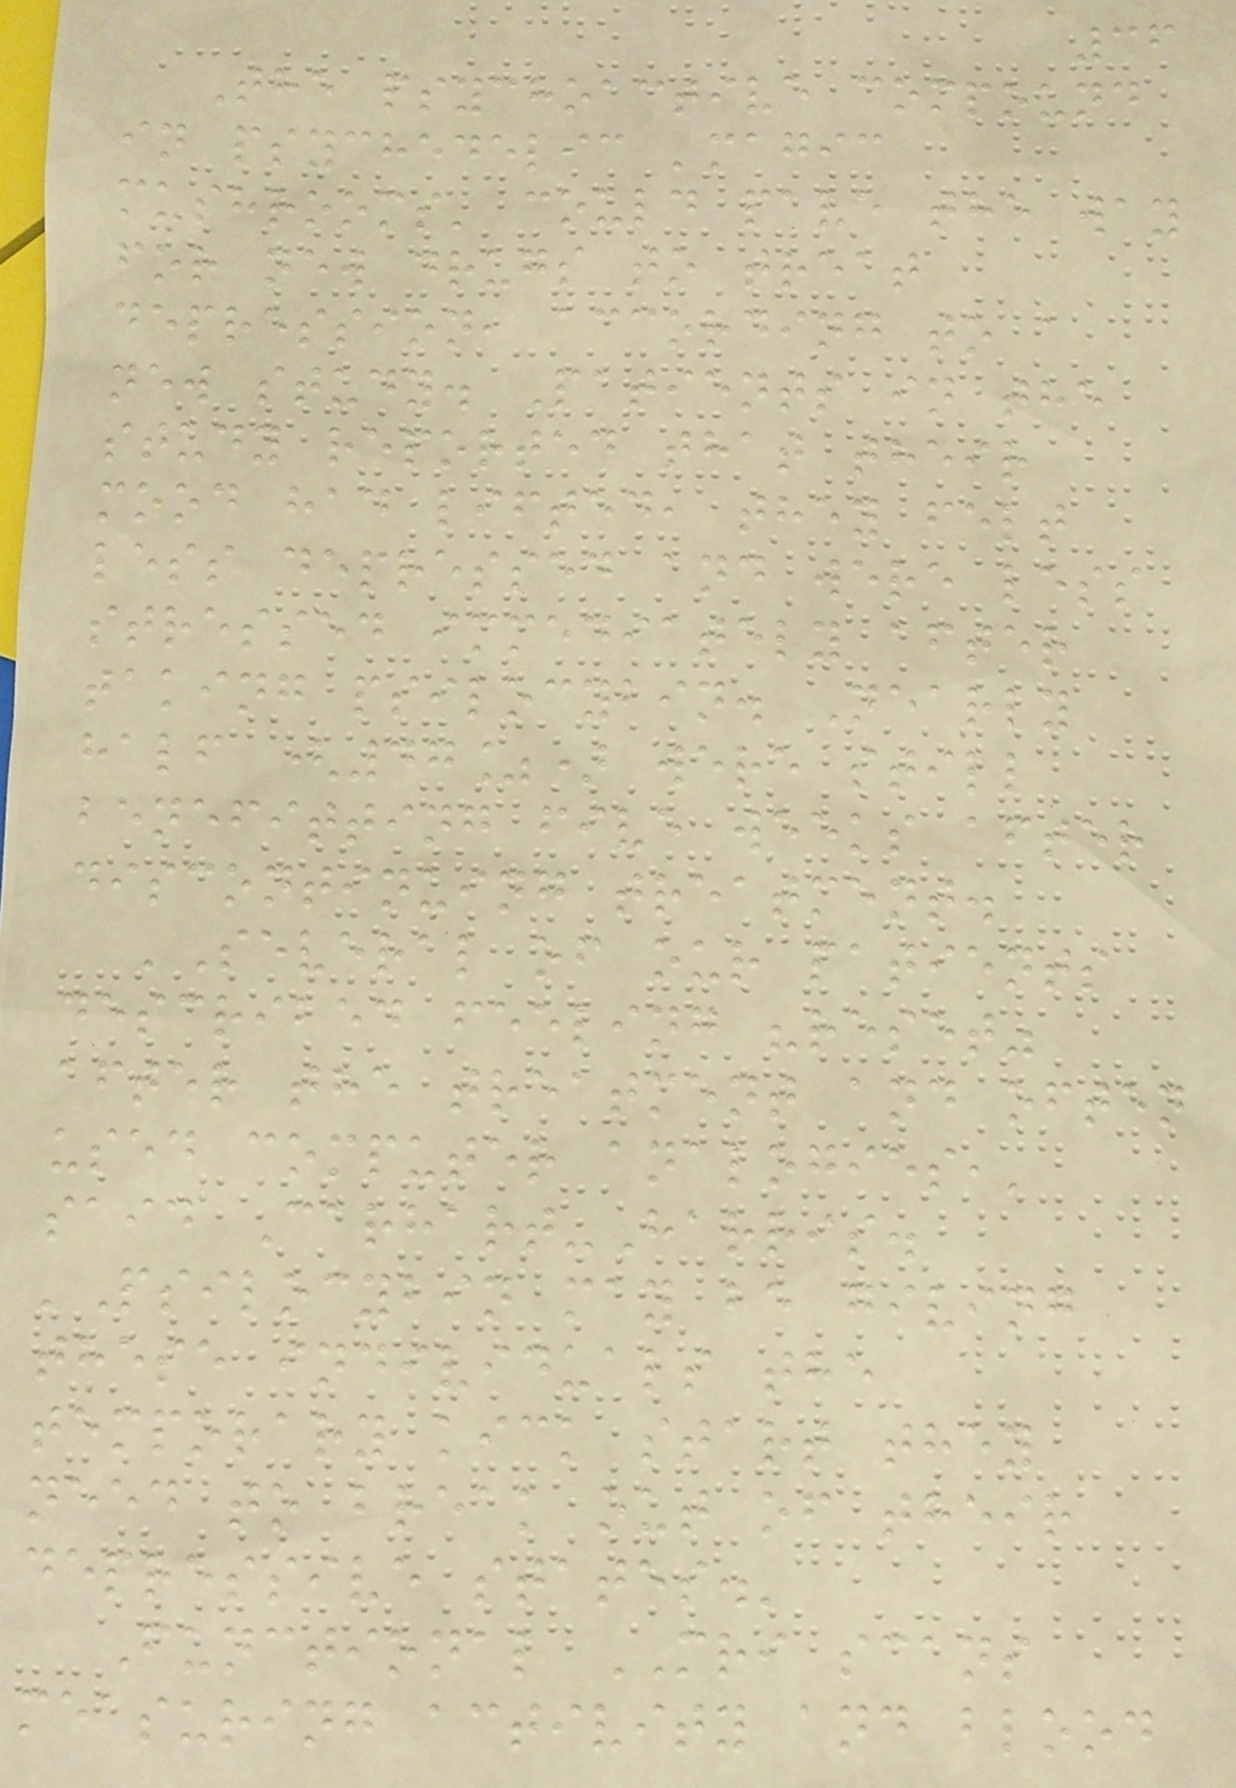36
The psychoactive compound
in psychedelic 'magic
mushrooms' could pave the way
for new drugs to treat
depression, according to a
new study. Patients in the
study reported that their
mood had lifted, they felt
less depressed and were less
stressed immediately after
taking psilocybin. Nearly
half (47%) were still
benefitting five weeks after
discontinuing treatment.
'Several of our patients
described feeling "reset"
after the treatment and often
used computer analogies,'
said Carhart-Harris.
'Psilocybin may be giving
these individuals the
temporary kick start they
need to break out of their
depressive states.'
Functional MRI scans
measuring activity and blood
